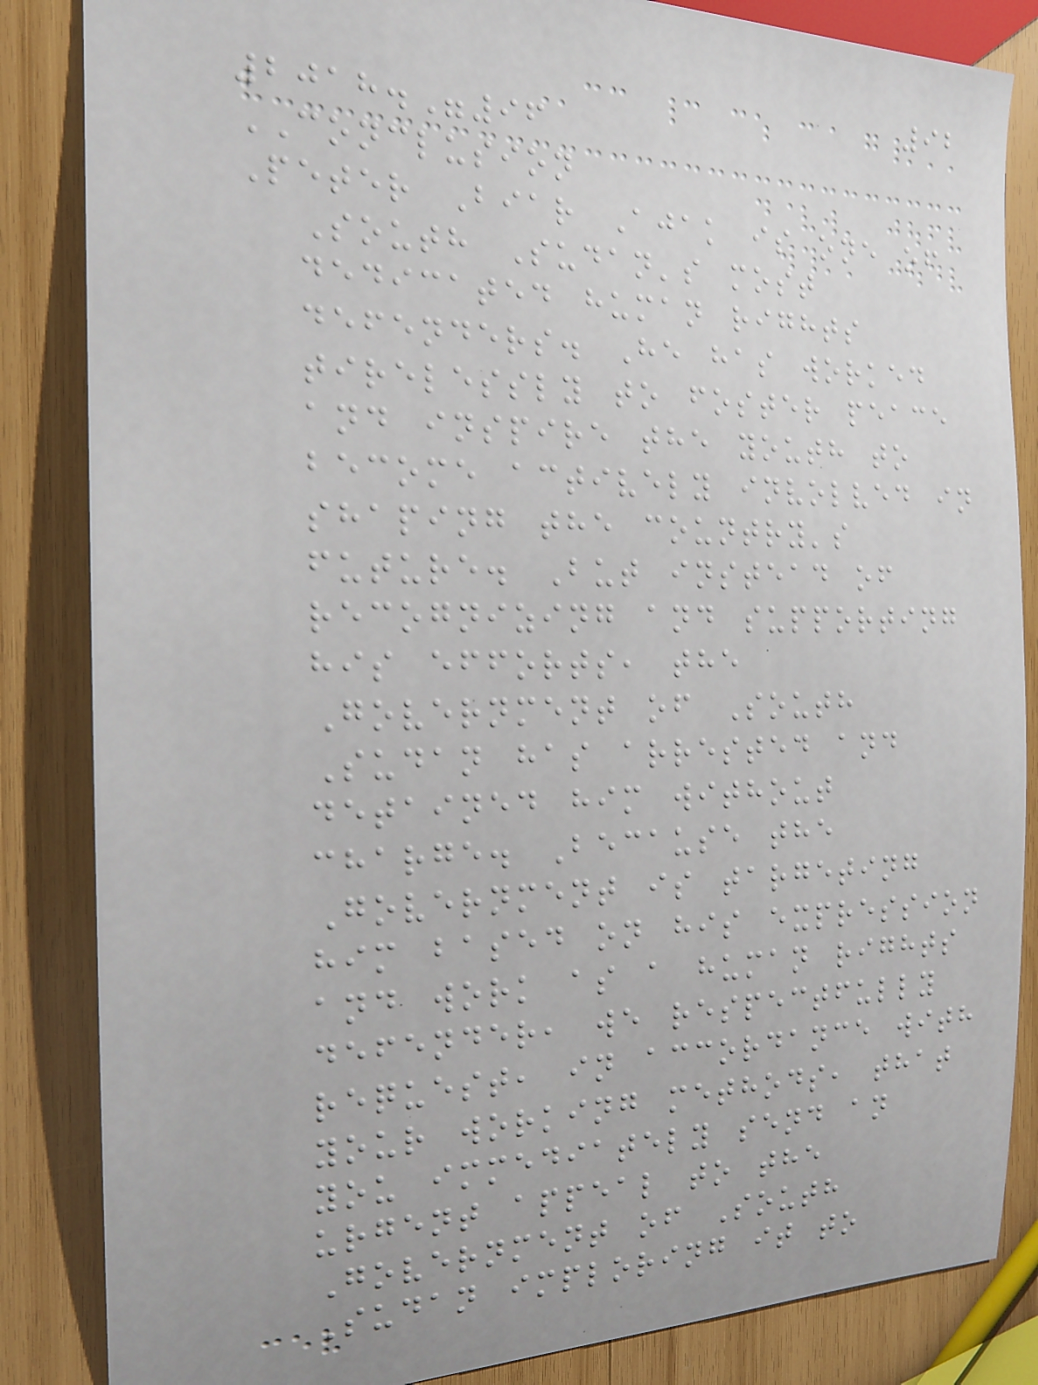92
2018."96
CONCLUSION
Peter Biar Ajak is one of
South Sudan's most
dedicated human rights
defenders. He has worked
tirelessly to foster peace
and inspire the youth to
become actively involved in
shaping the country's
future. But instead of
recognizing and supporting
his efforts, the
Government of South
Sudan has arrested and
detained him without
charge. Because the
Government is targeting
him based on his expression
and work as a human rights
defender, we respectfully
request, in accordance with
your working methods, that
you immediately send an
urgent appeal to the
Government of South
Sudan imploring it to
